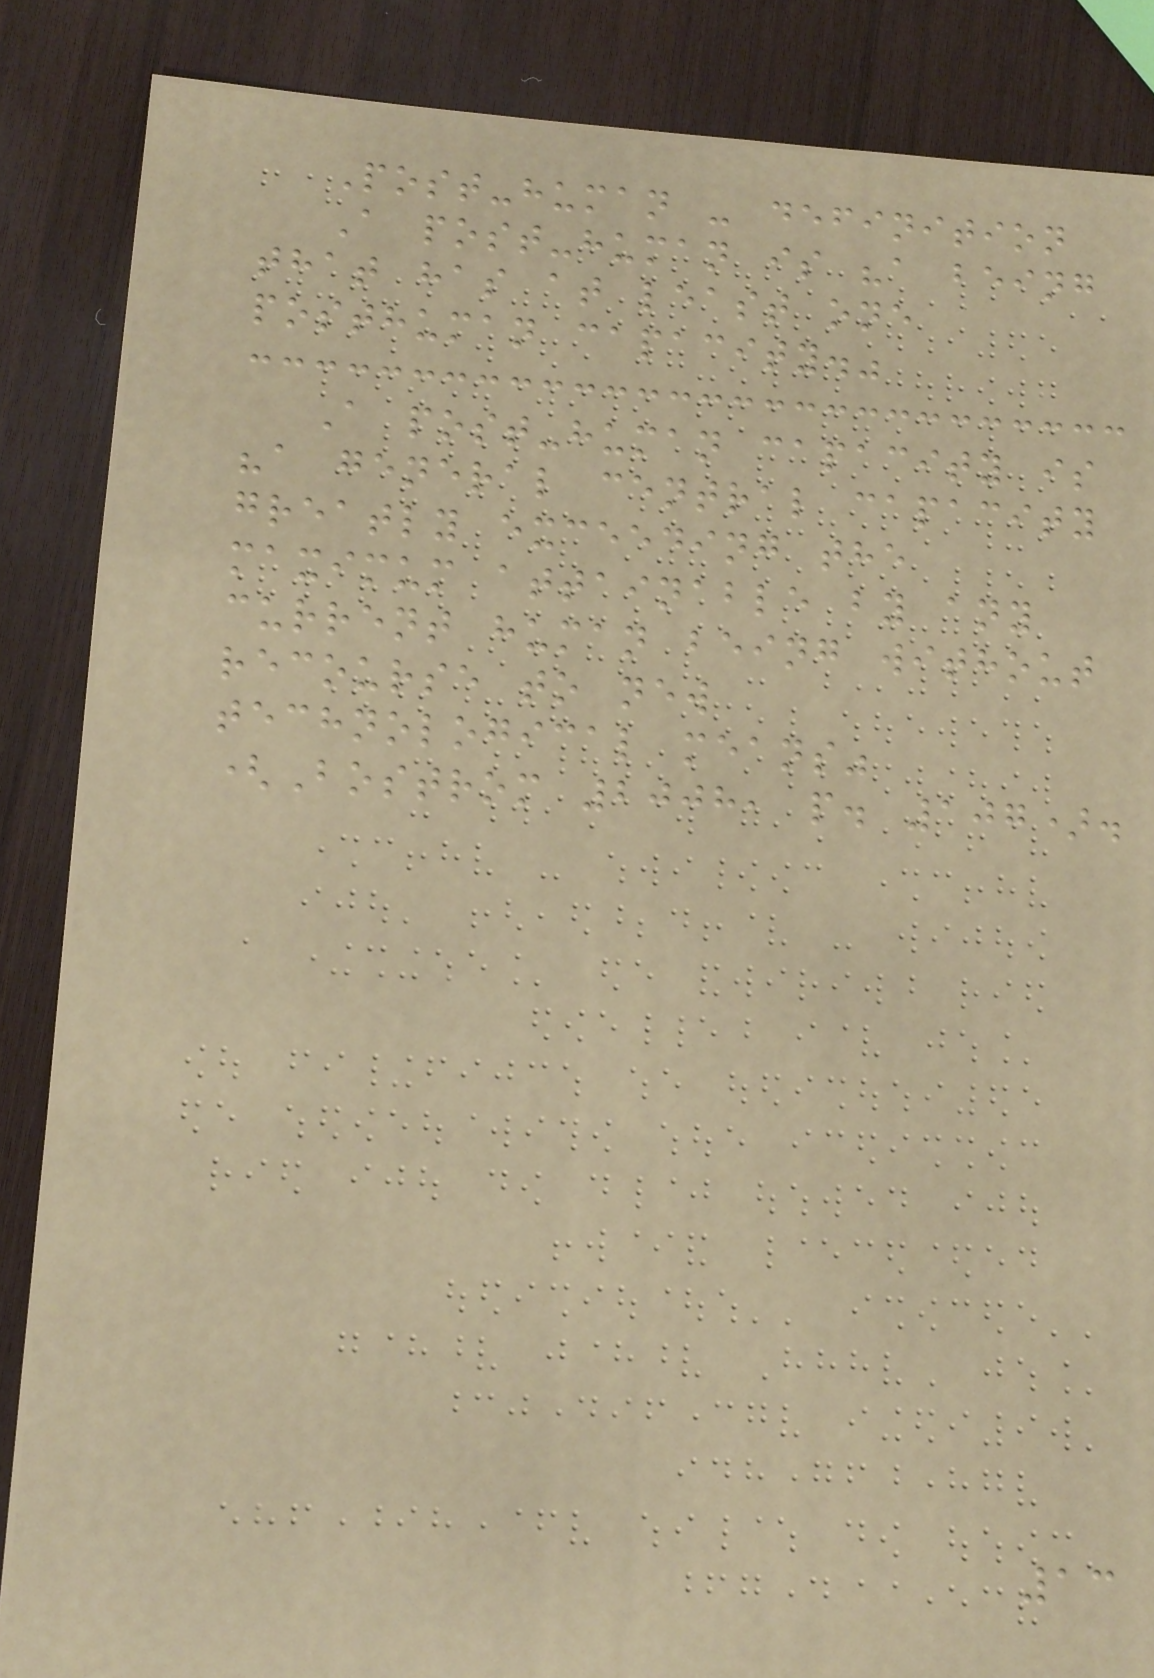Post-human - definition
A post-human is "a being
that has at least one
posthuman capacity."
A post-human capacity is
"a general central capacity
greatly exceeding the
maximum attainable by any
current human being without
recourse to new
technological means"
(Bostrom 2008, p. 107).
13
